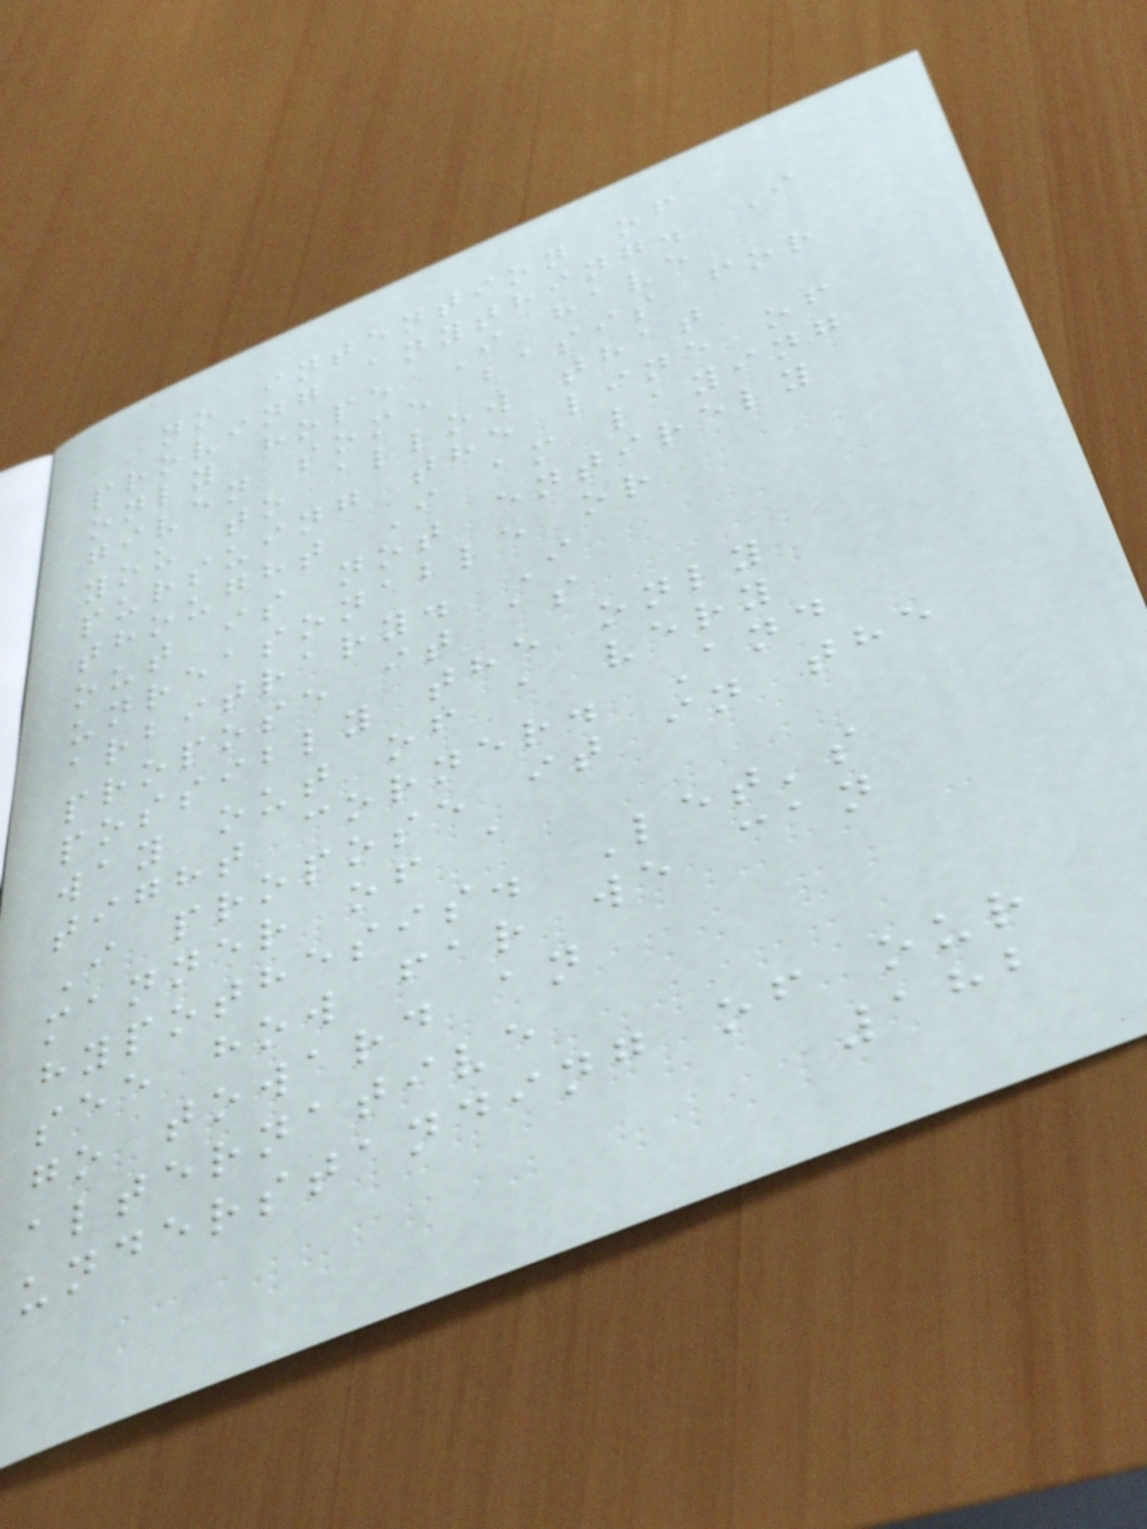no intention of
proving anything. I
only hope I have
given some basis for
you to allow that
pursuing the line of
thought I am laying
out is not entirely
unreasonable or
arbitrary. I
propose it as
possibly the only
way out of a very
tight corner. And
I propose it in the
manner of a
hypothesis. Let's
see how far we can
go toward an
alternative
understanding of our
182
